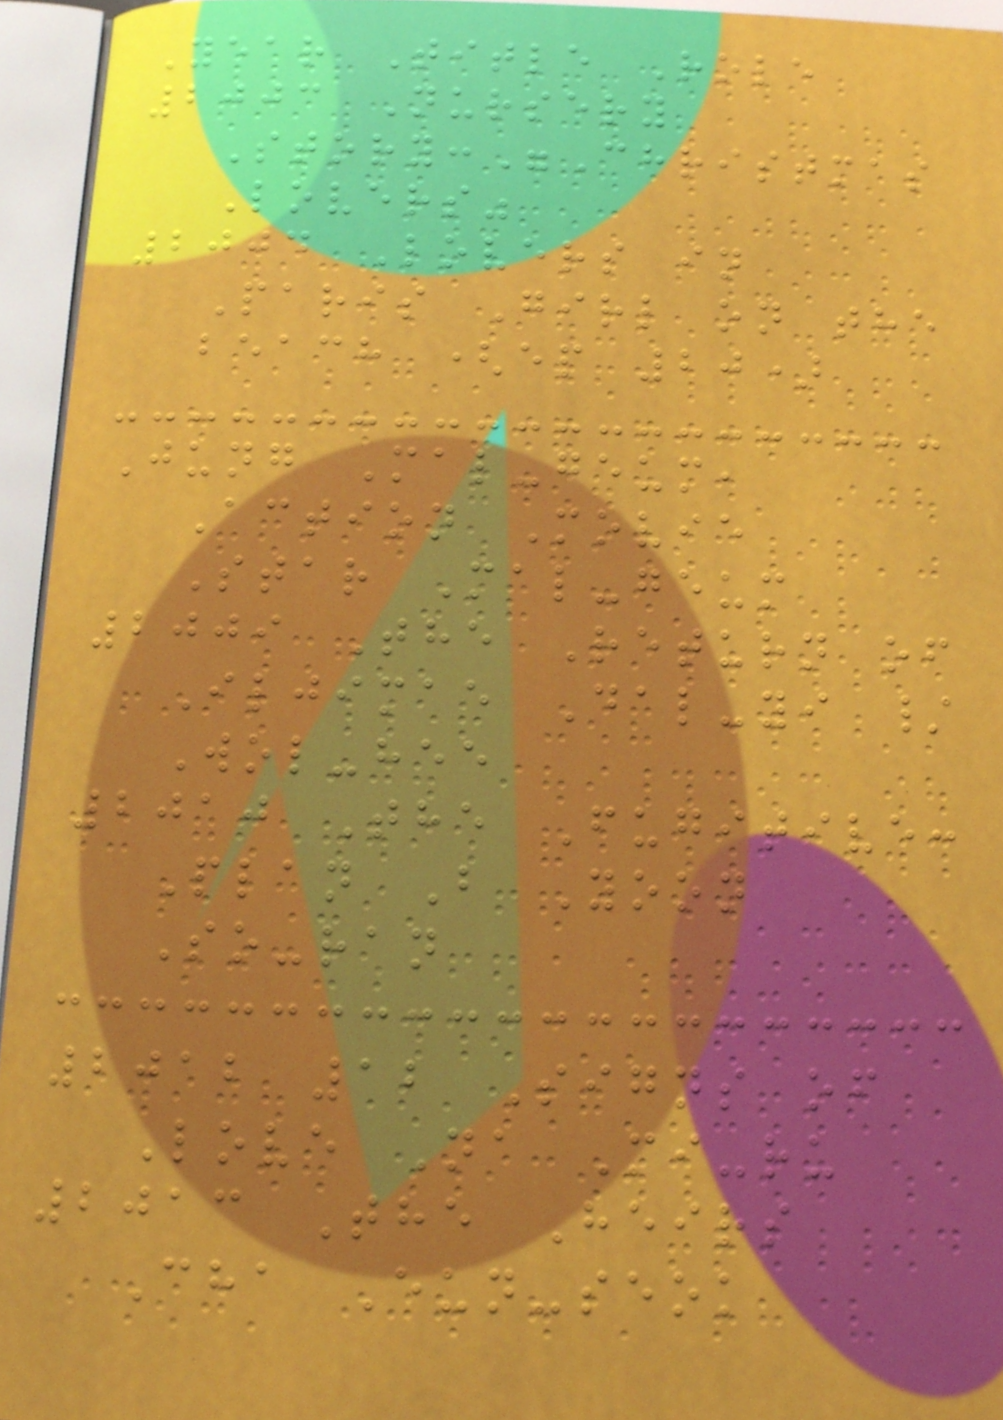Year Title Role
2003 Nursery
Story:"Christmas
Lovers"
2004 Lovers in
Paris Girl on the
beach (ep 20)
Jung Mal-geum,
Action Movie
Star Mal-geum
2009 The Return of
Iljimae Dal-yi /
Wol-hee
2010 The Fugitive:
Plan B Yoon
So-ran
2012 12 Signs of
Love Na Mi-ru
2013 The Heirs
Cha Eun-seok
